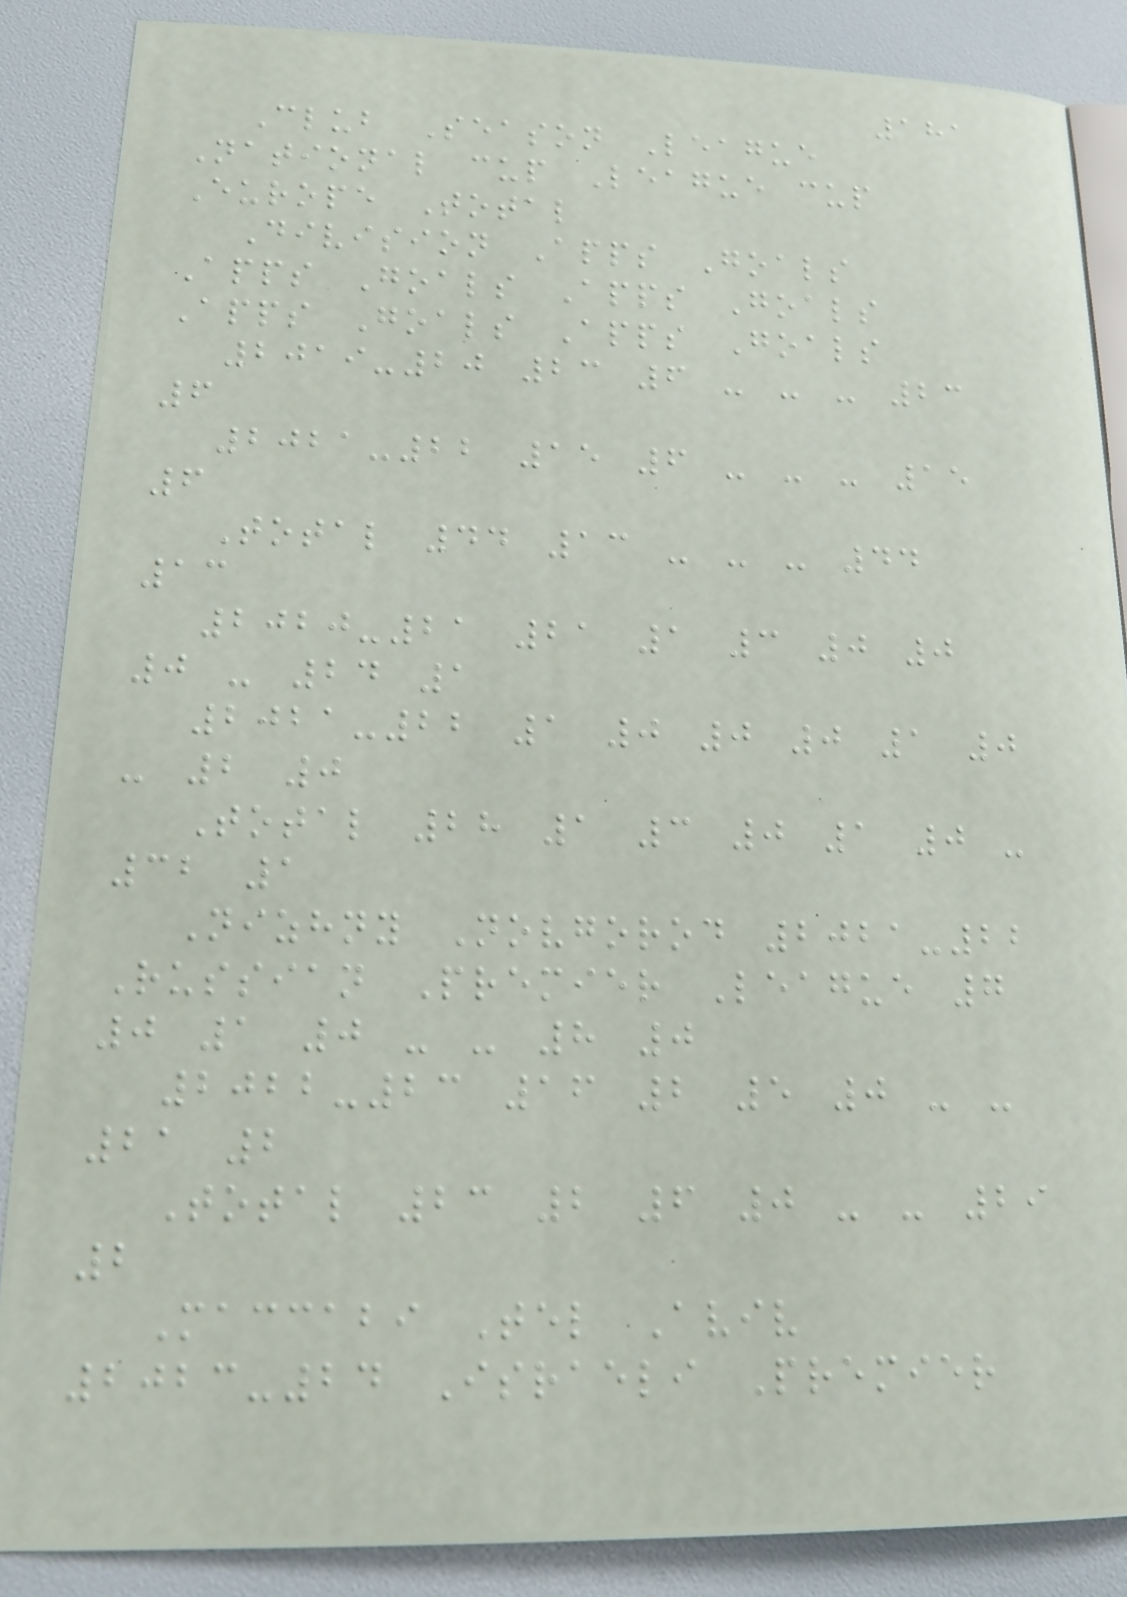181
Club Season League
National cup League cup
Europe Total
Division Apps Goals
Apps Goals Apps Goals
Apps Goals Apps Goals
2019-20 23 6 - - - 23
6
2021-22 15 6 - - - 15
6
Total 44 13 - - - 44
13
2020-21 21 1 3 0 0
0 - 24 1
2021-22 1 0 0 0 1 0
- 2 0
Total 28 1 3 0 1 0 -
32 1
Nizhny Novgorod 2021-22
Russian Premier League 7
0 1 0 - - 8 0
2022-23 16 2 5 0 - -
21 2
Total 23 2 6 0 - - 29
2
Maccabi Tel Aviv
2023-24 Israeli Premier
